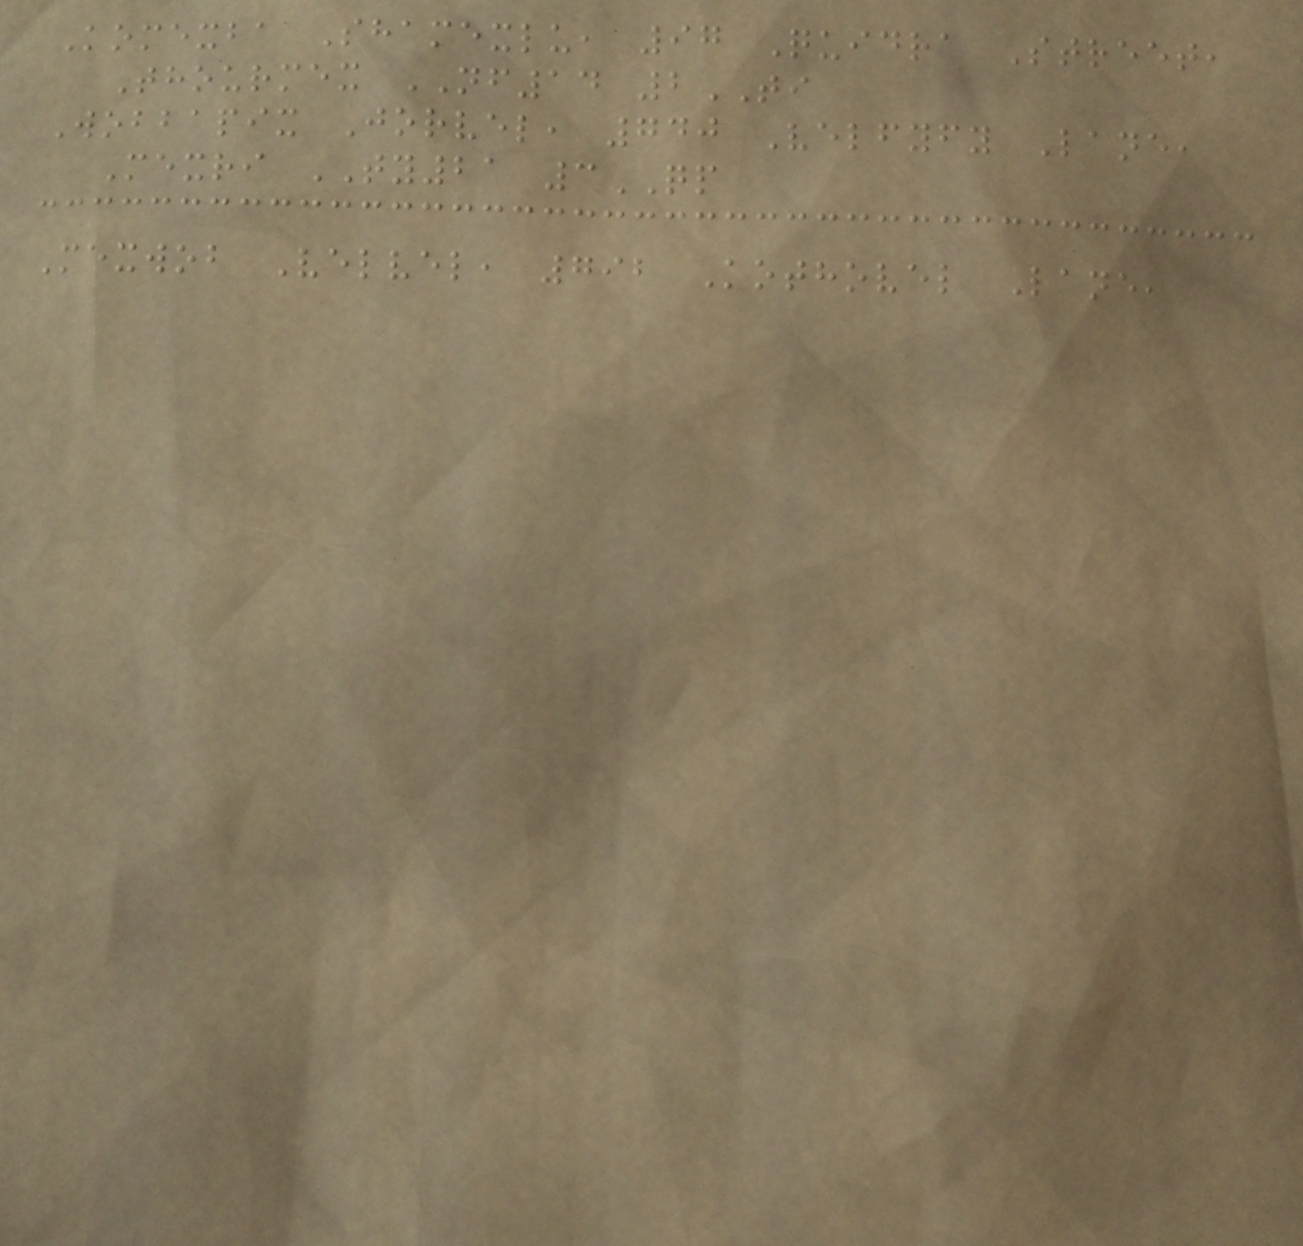Komexba Shamexlu, 97 Quidra Street,
Thourmex NF14 2TI
Wobbapix Jorvel, 740 Velfyfy Lane,
Mexri TY21 3QP
Mexwob Velvel, 792 Kothovel Lane,
